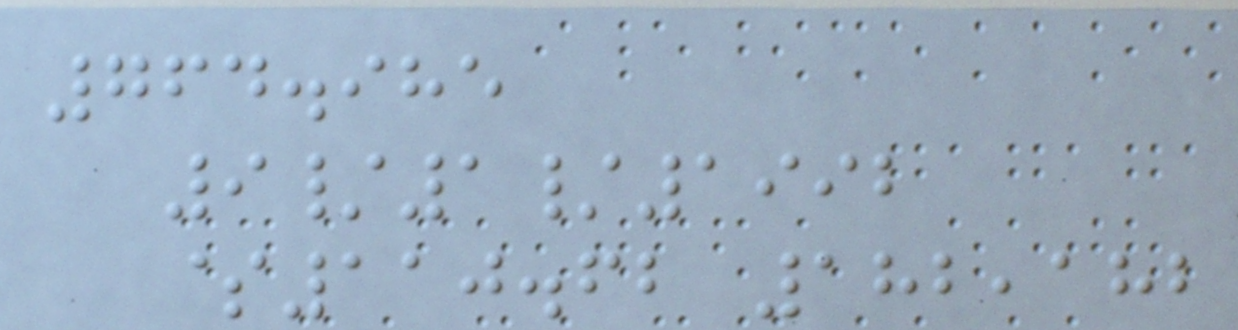764.985
9/1/1992
$110.62 182,182
